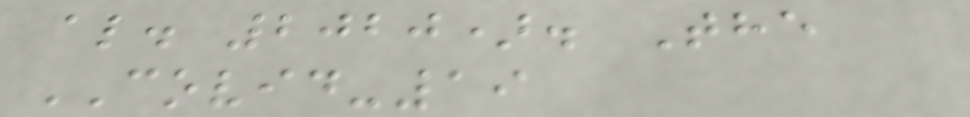al. 2020). The
COVID-19
